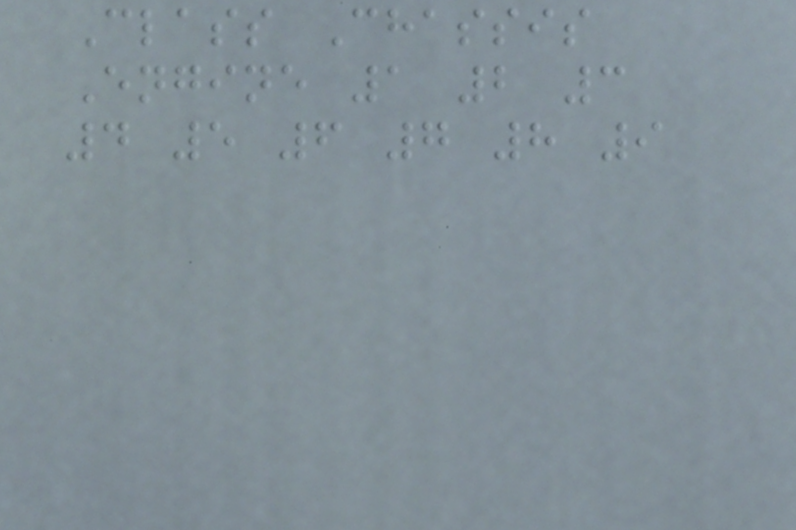Class Chassis
Engine 1 2 3
4 5 6 7 8 9
